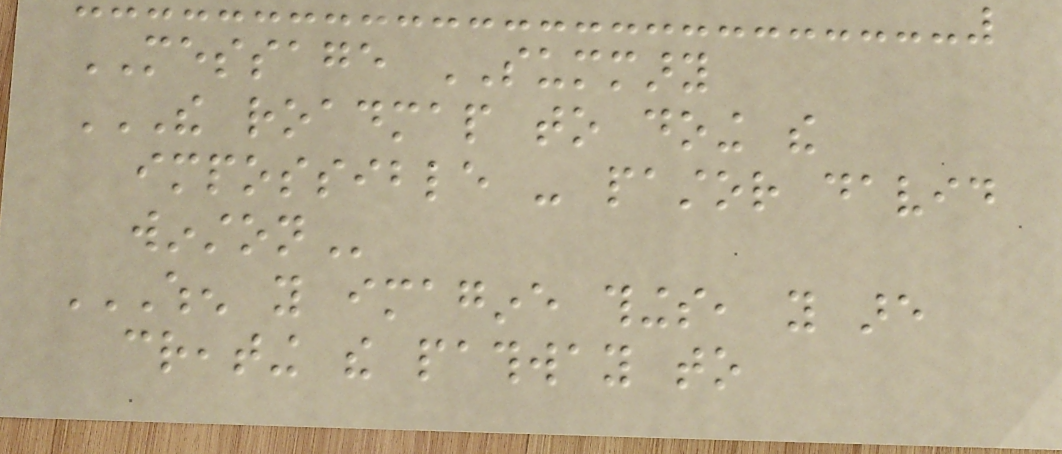MESSAGE SUMMARY
THE ROADMAP TO DOING THE
IMPOSSIBLE - PASTOR DAVID
WINSTON
WHEN YOU IMAGINE THINGS, YOU ARE
CREATING THE PATHWAY TO
